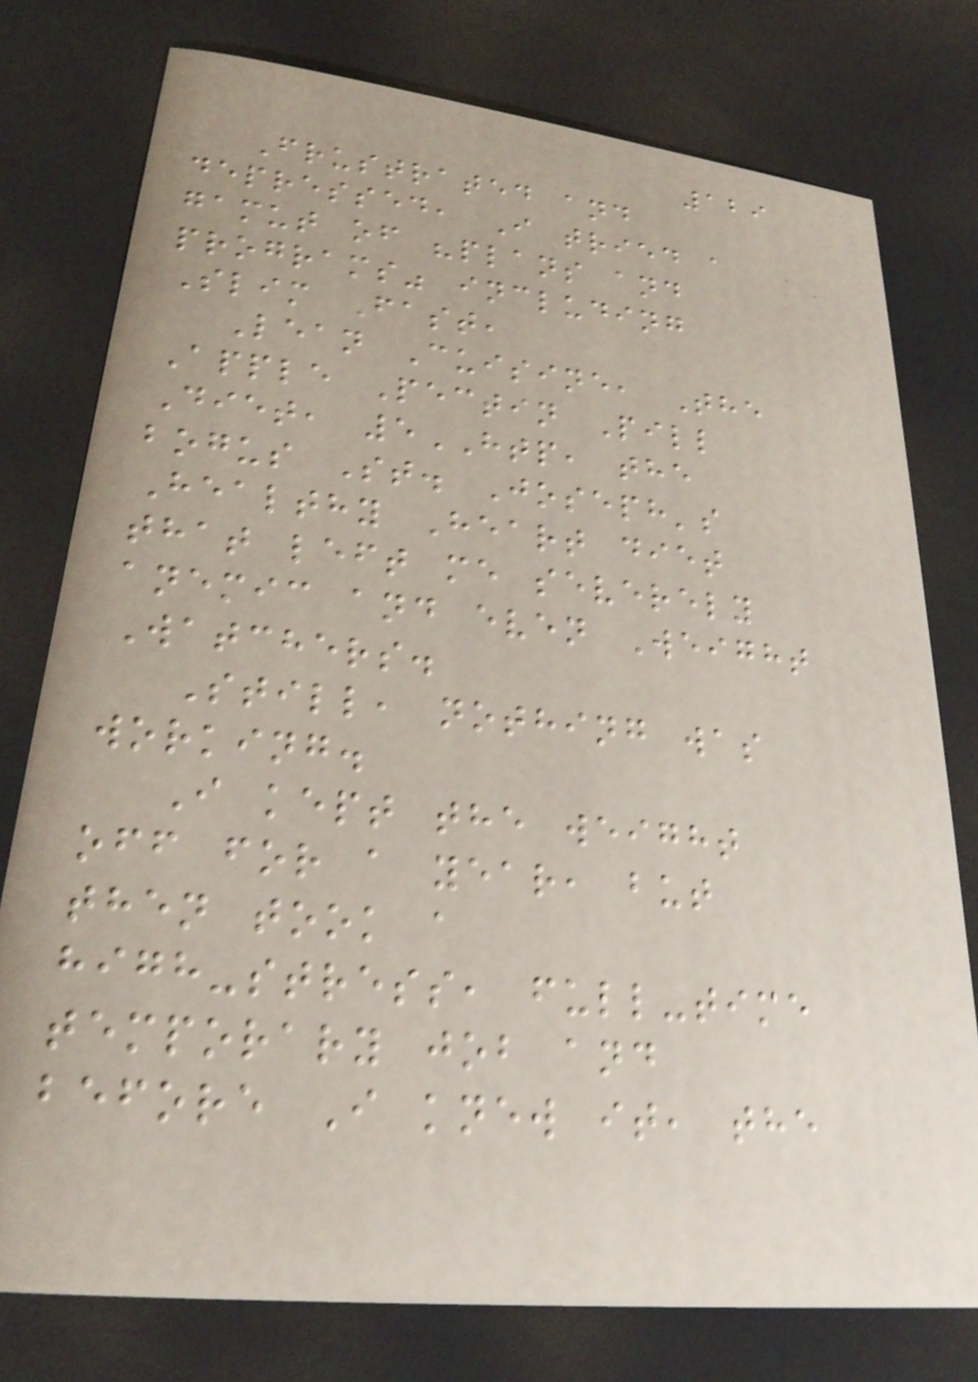129
Frustrated and
depressed, I tried a
gamut of "plans and
programs" including
Slim Fast,
Lean Cuisine, The
Apple Pectin Pill
Diet, 5HTP, the
bogus St. Joseph's
Healthy Heart diet
that left me severely
anemic and even Weight
Watchers.
Still, nothing was
working.
I kept the weight
off for a year, but
then took a
high-stress, full-time
temporary job and
before I knew it, the
